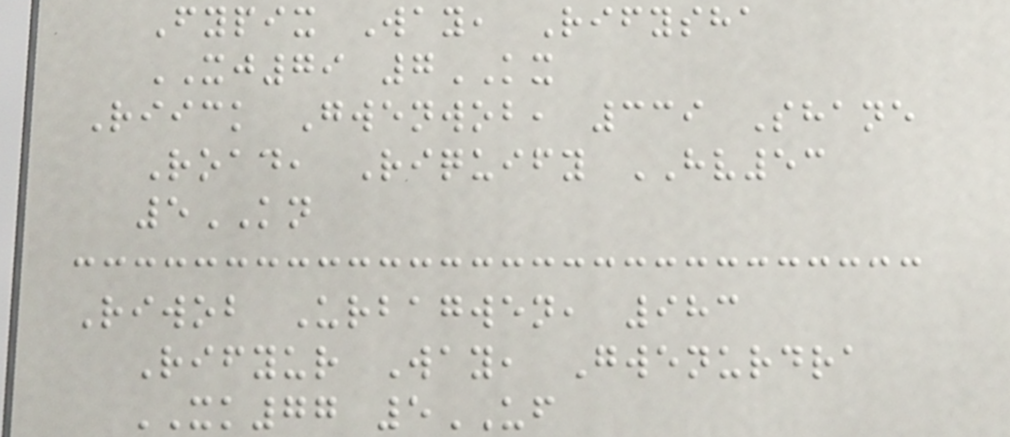Fypix Way, Rifysha
XJ79 7KX
Riick Gwenwob, 339 Shane
Road, Riquify HV53
5KN
Riwob Urbagwen, 983
Rifyur Way, Gwenurdra
XK77 5UF
